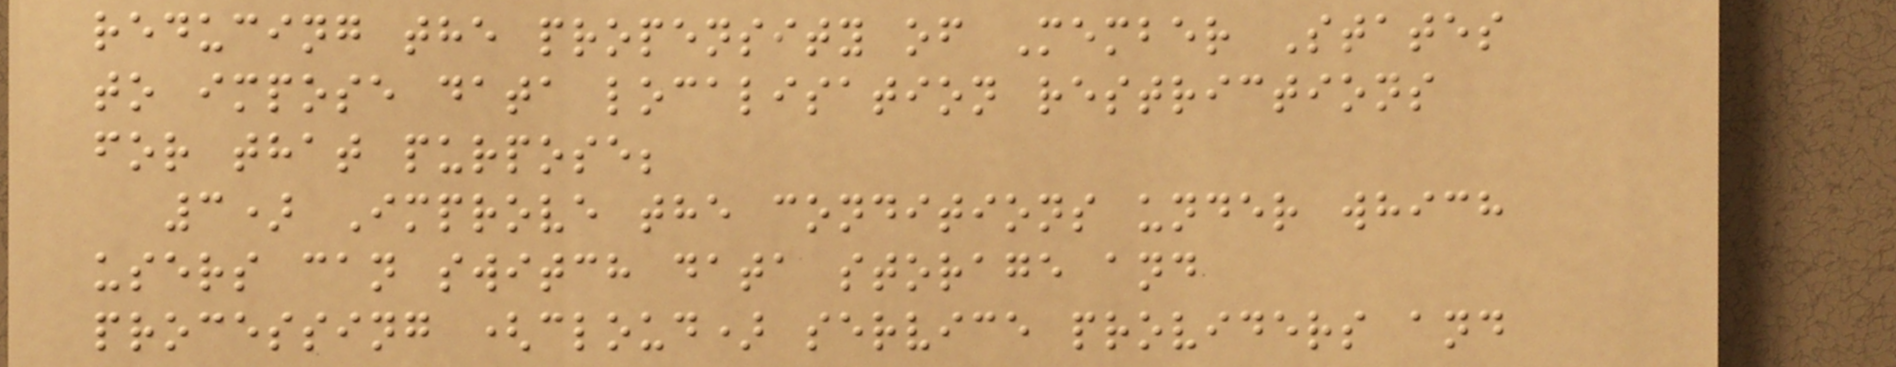reducing the propensity of Member States
to impose data localisation restrictions
for that purpose;
3) Improve the conditions under which
users can switch data storage and
processing (cloud) service providers and
